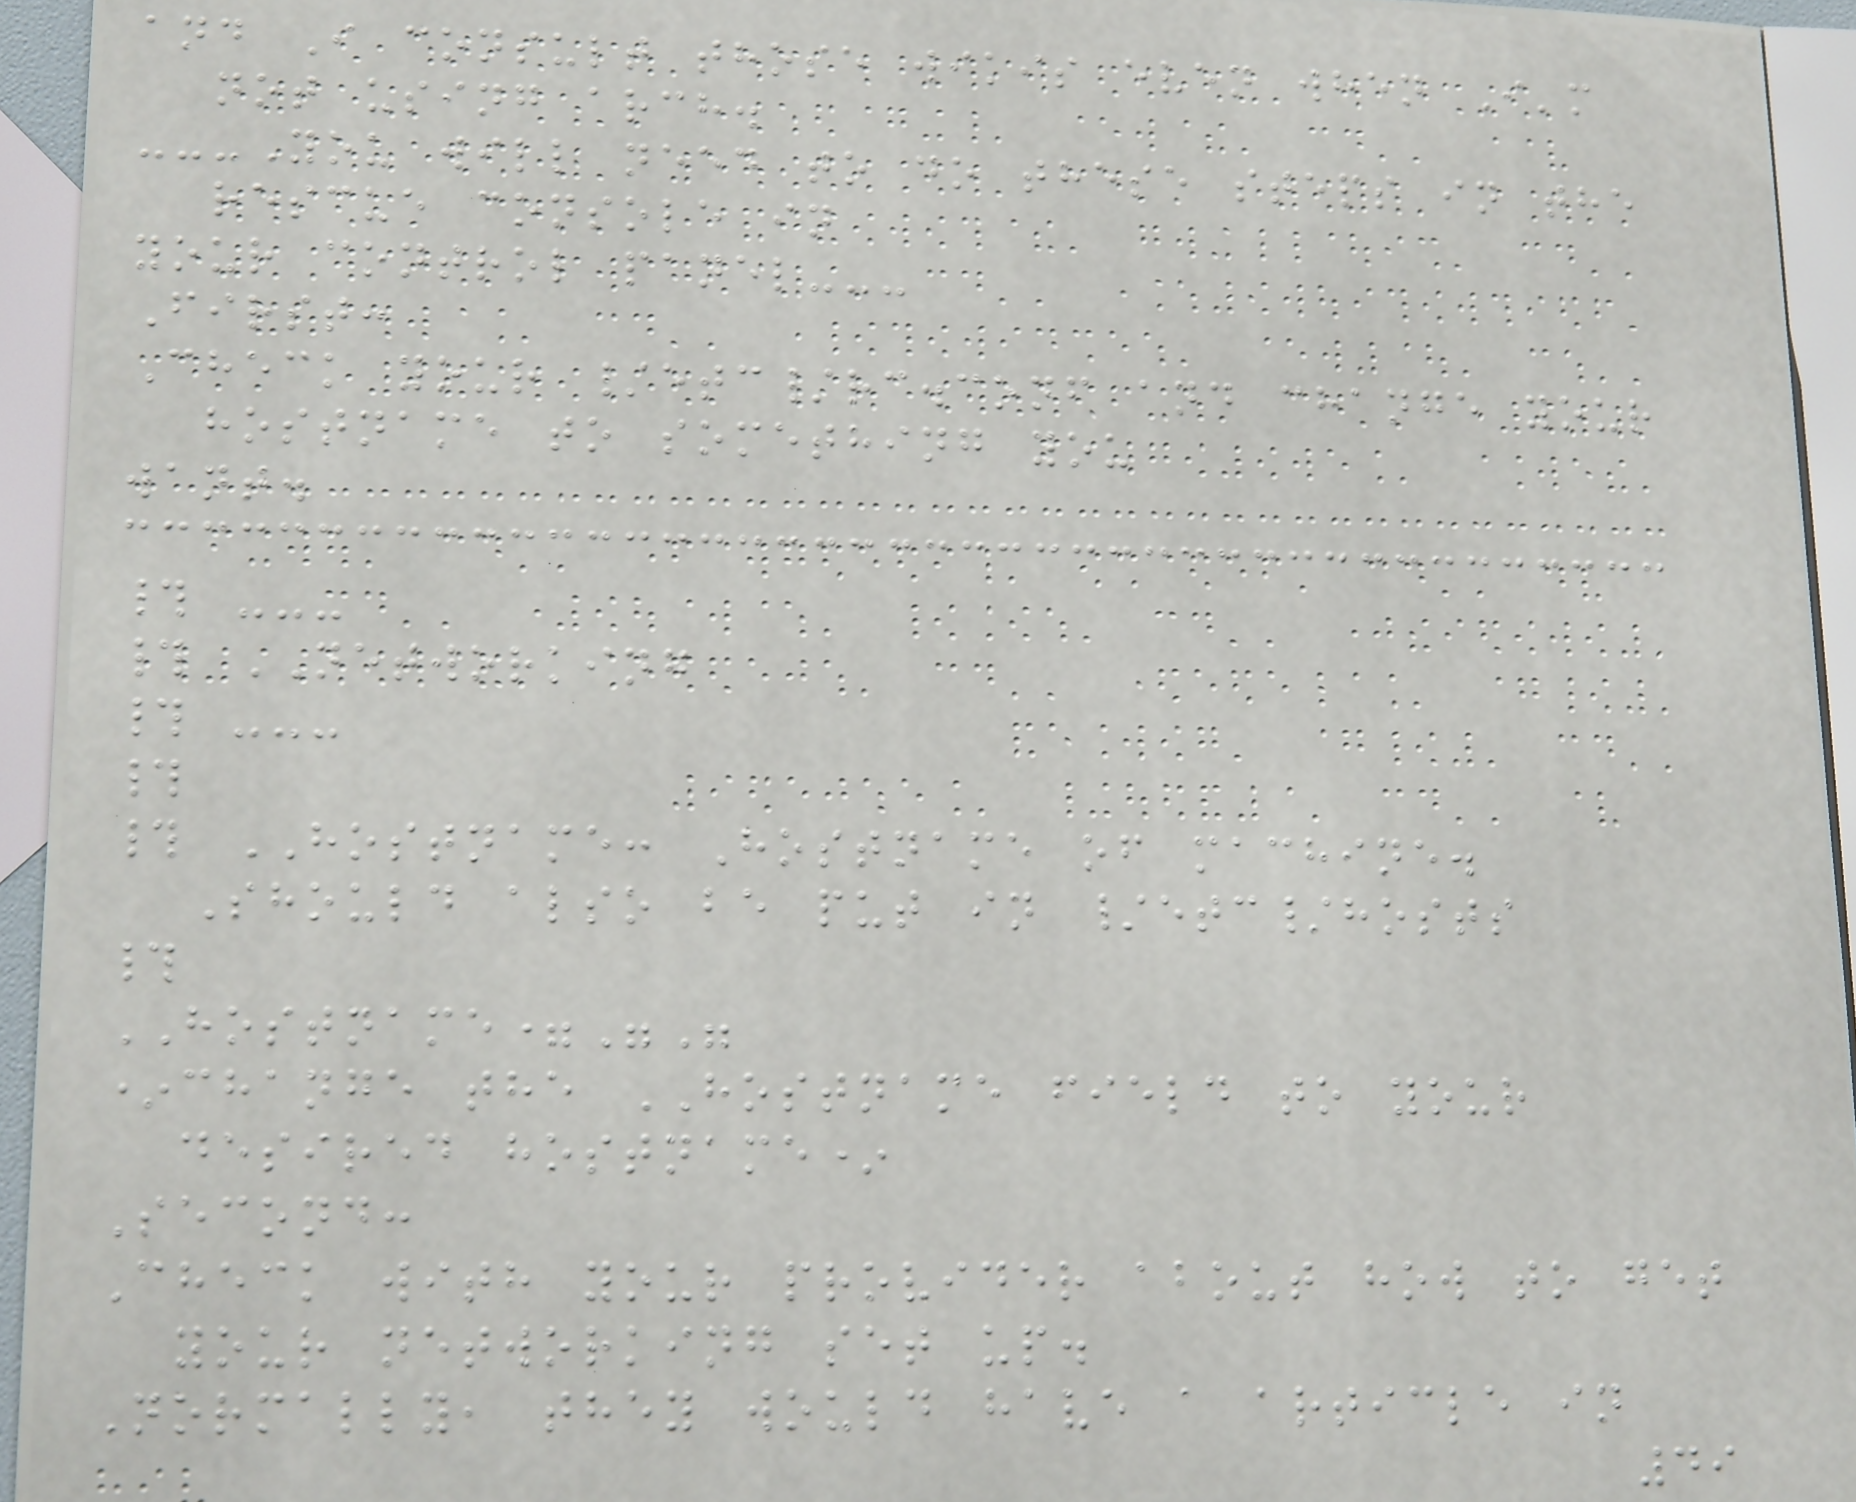and I consult those wikis even when I'm
not using arch.
---You will need to do these steps in the
rescue console in
your control panel---
First:
Check your /etc/rc.conf and change your
hostname to something you
want.
# ---
# NETWORKING
# ---
#
# HOSTNAME: Hostname of machine.
Should also be put in /etc/hosts
#
HOSTNAME=""
*change the HOSTNAME field to your
desired hostname*
Second:
Check with your provider about how to get
your networking set up.
Normally, they would have a article in
49
